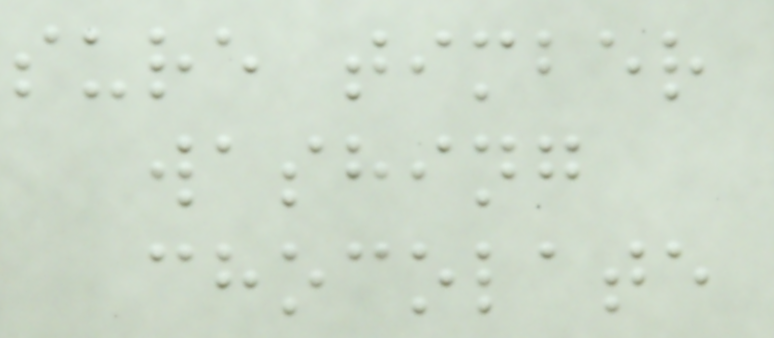sure timber
washing
chocolate
